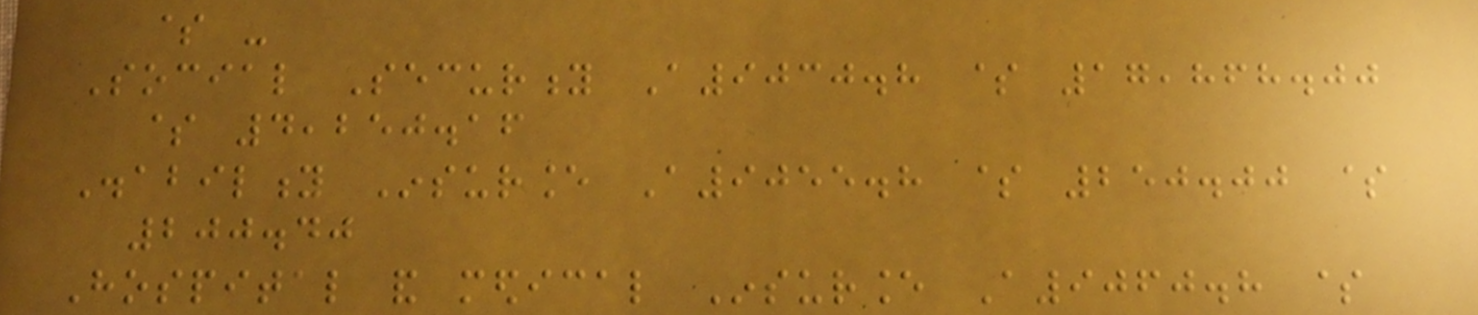$ -
Social Security A9030.8 $ 17,868.00
$ 4,250.16
Disability Insurance A9055.8 $ 250.00 $
200.40
Hospital and medical Insurance A9060.8 $
